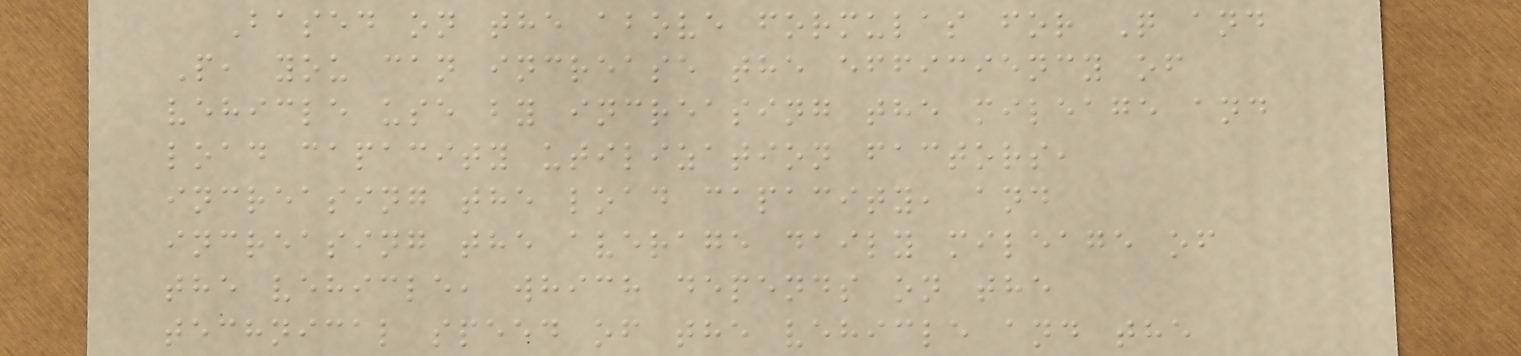Based on the above formulas for Q and
P, you can increase the efficiency of
vehicle use by increasing the mileage and
load capacity utilization factors,
increasing the load capacity, and
increasing the average daily mileage of
the vehicle, which depends on the
technical speed of the vehicle and the
